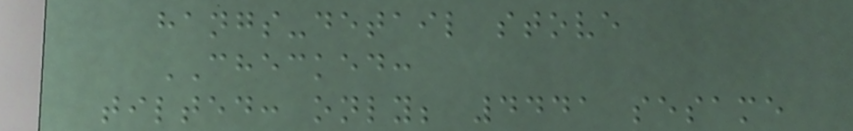hangs-detail stove
CHECKED:
tilted: only; 4441 sesame
